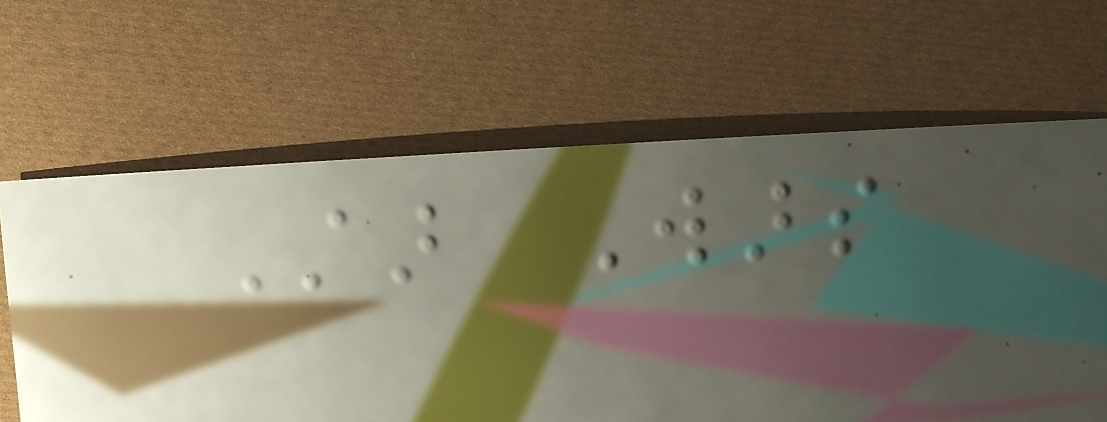Star Wars
